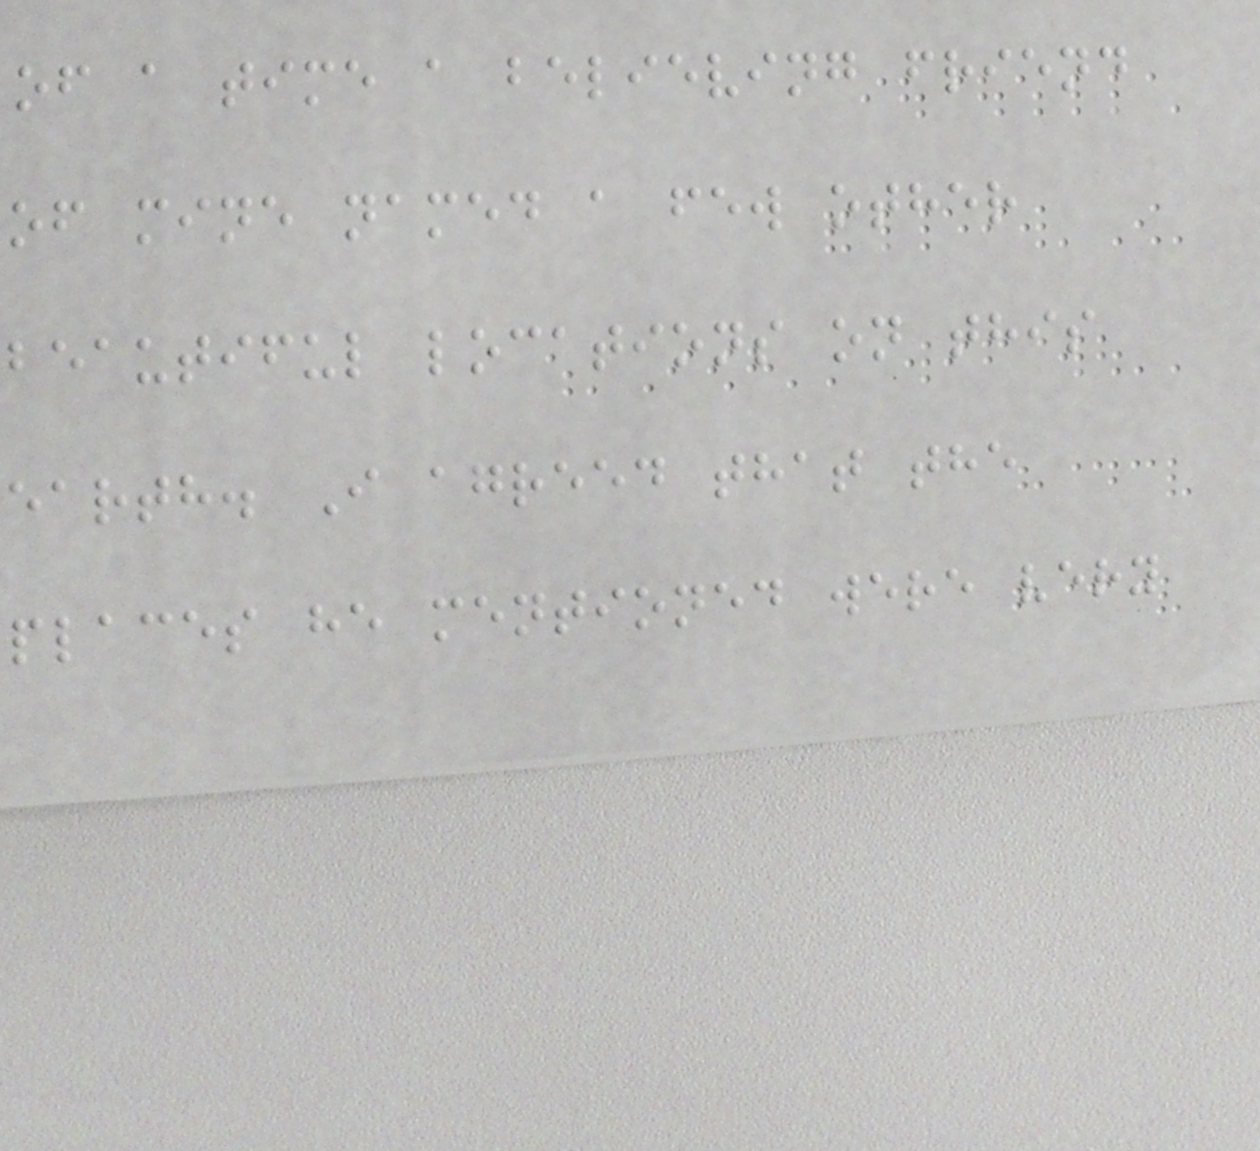of a time a believing friend
of mine named a few other
beautiful locations on this
earth. I agreed that the
places he mentioned were very
